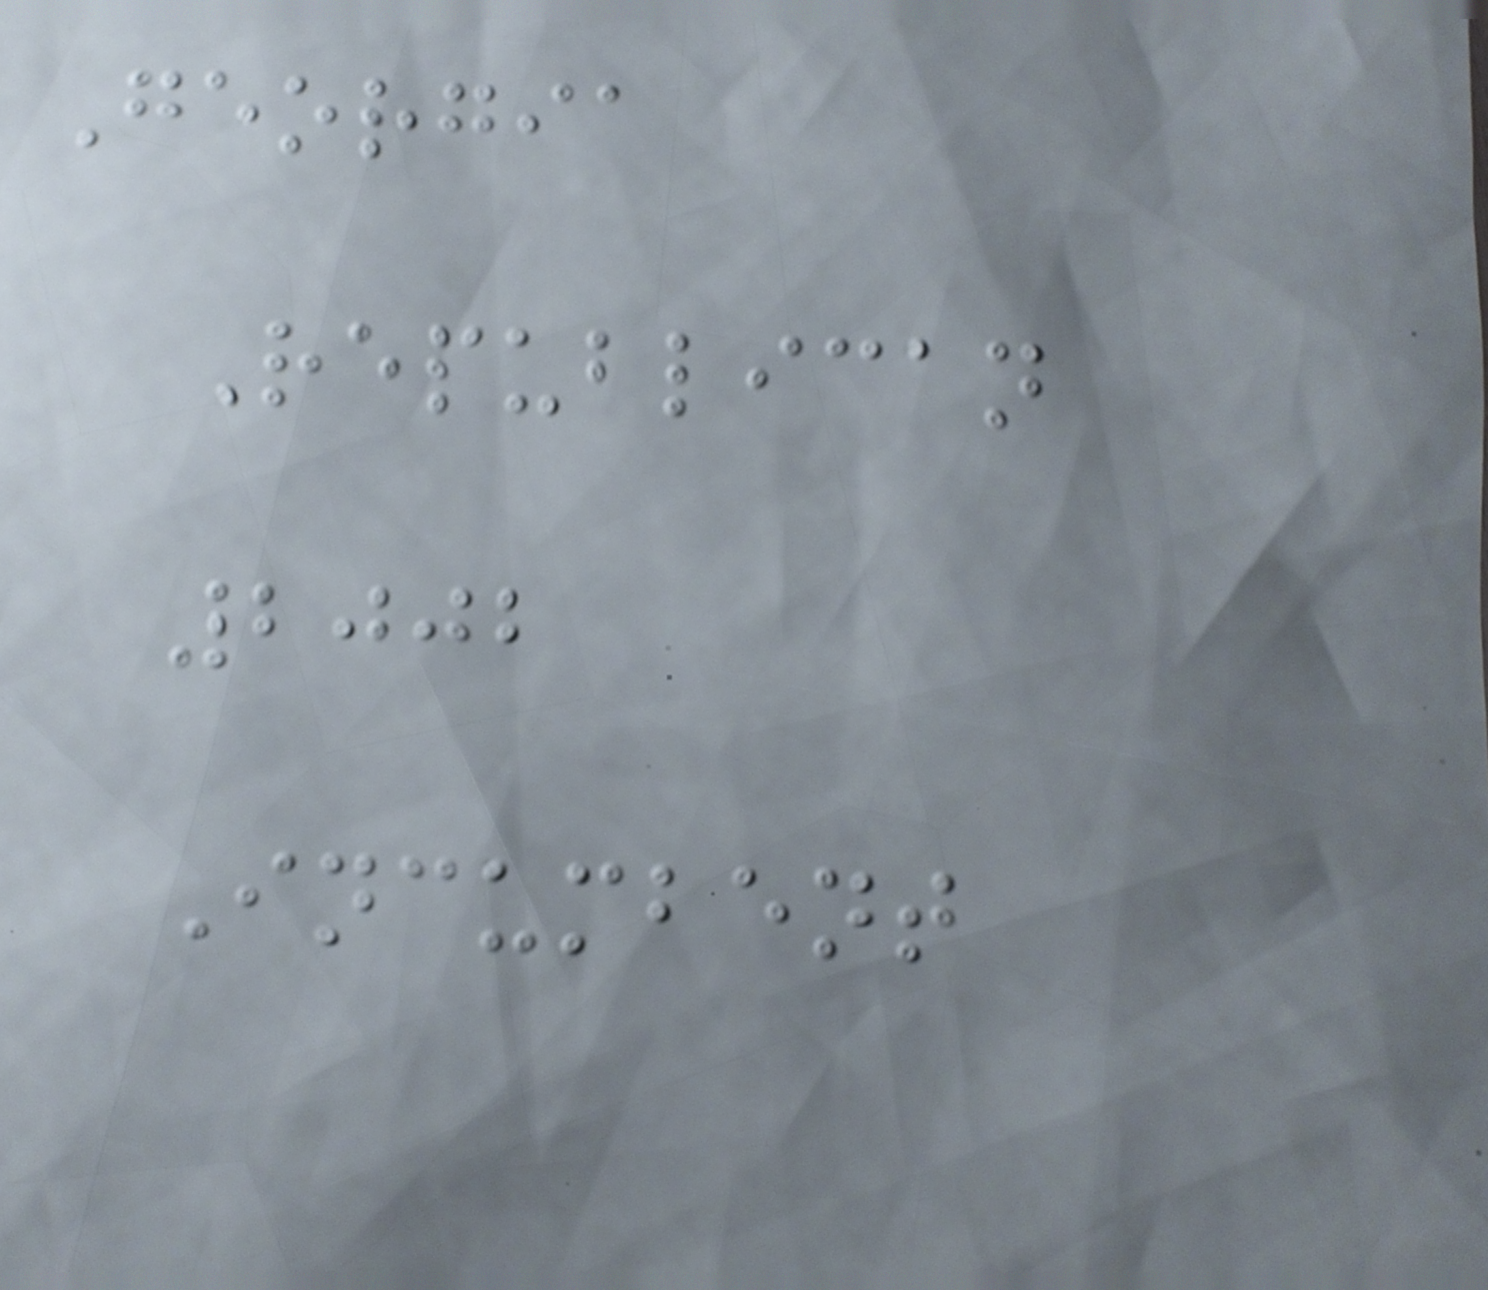Georgia
Republican
2002
Incumbent
